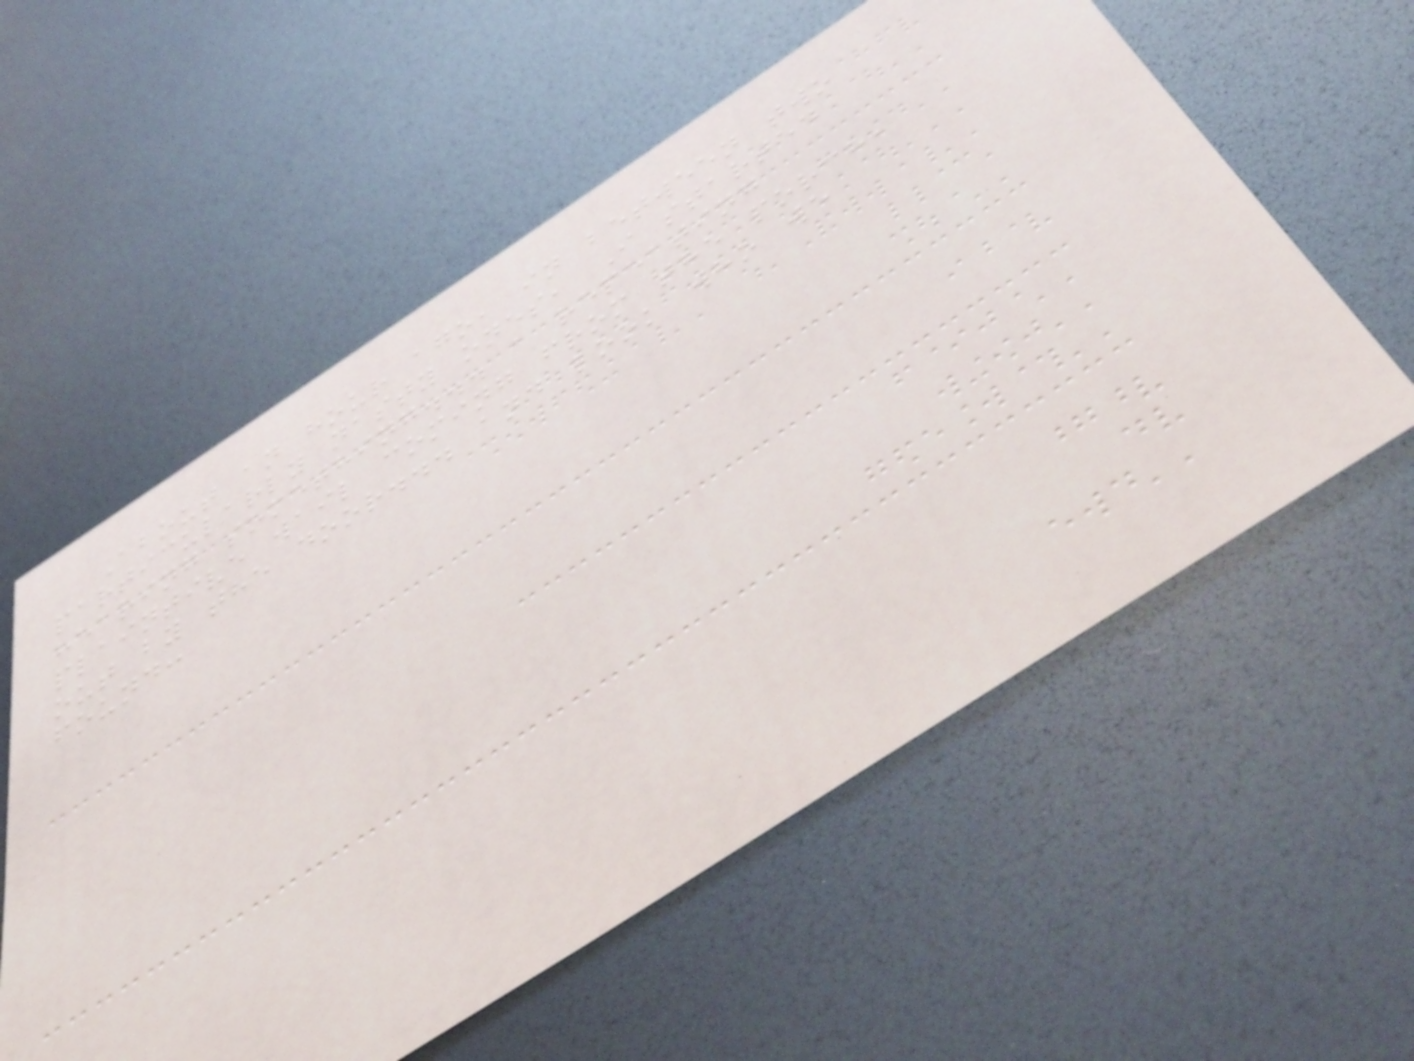About an hour ago, in between two
particularly nasty ones, I started
hearing something... a repeating
plaintive wail coming from the porch,
out by the door... and look who we
found:
